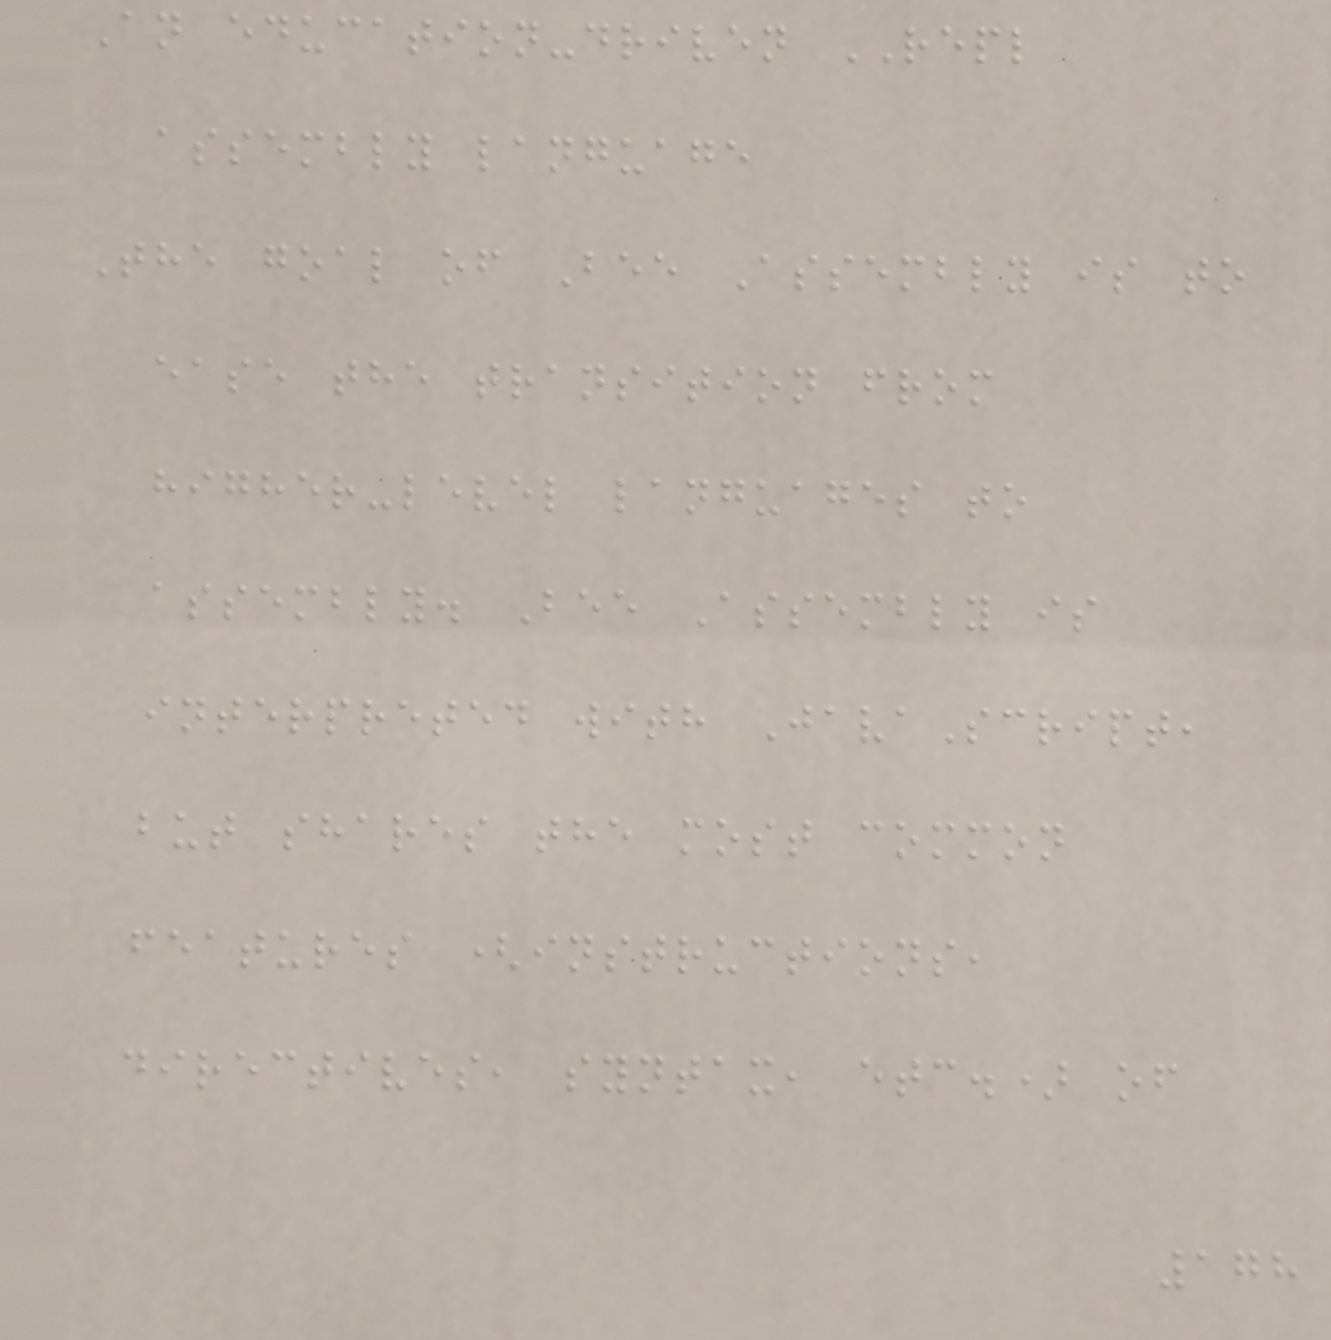An education-driven REPL
assembly language
The goal of Bee Assembly is to
ease the transition from
higher-level languages to
assembly. Bee Assembly is
interpreted with JavaScript,
but shares the most common
features (instructions,
directives, syntax, etc.) of
178
